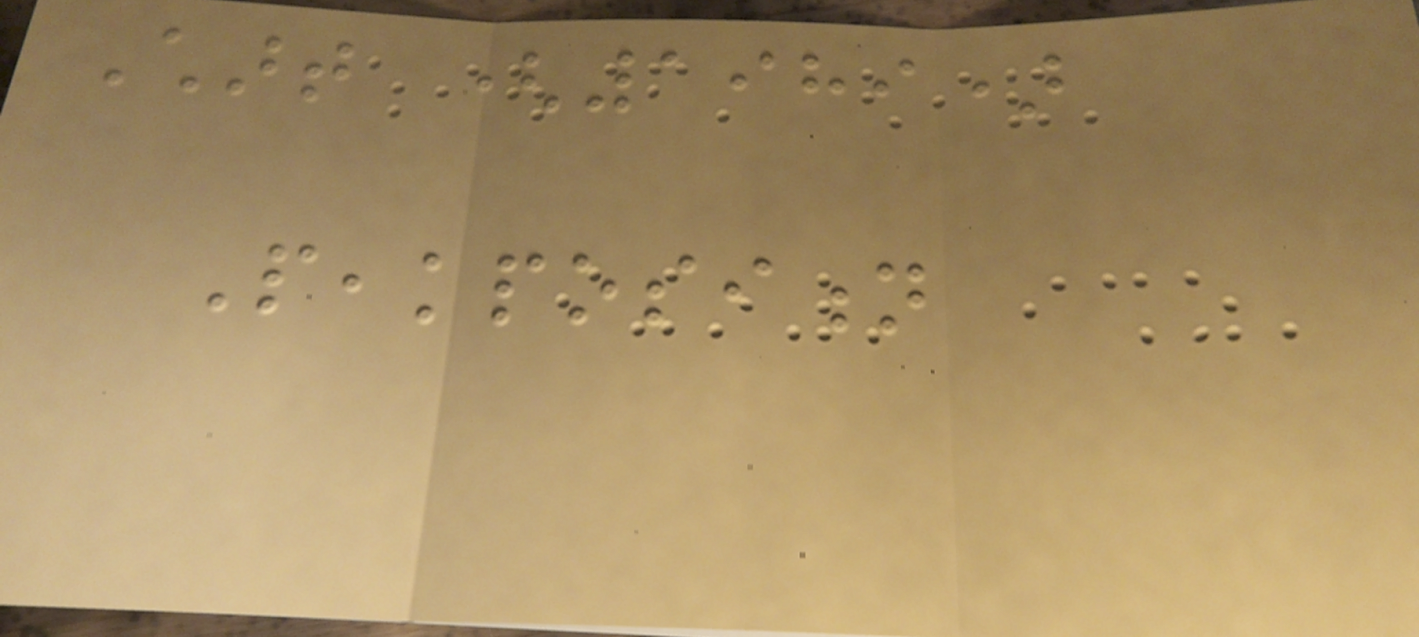Chart (1989)
Peakposition
